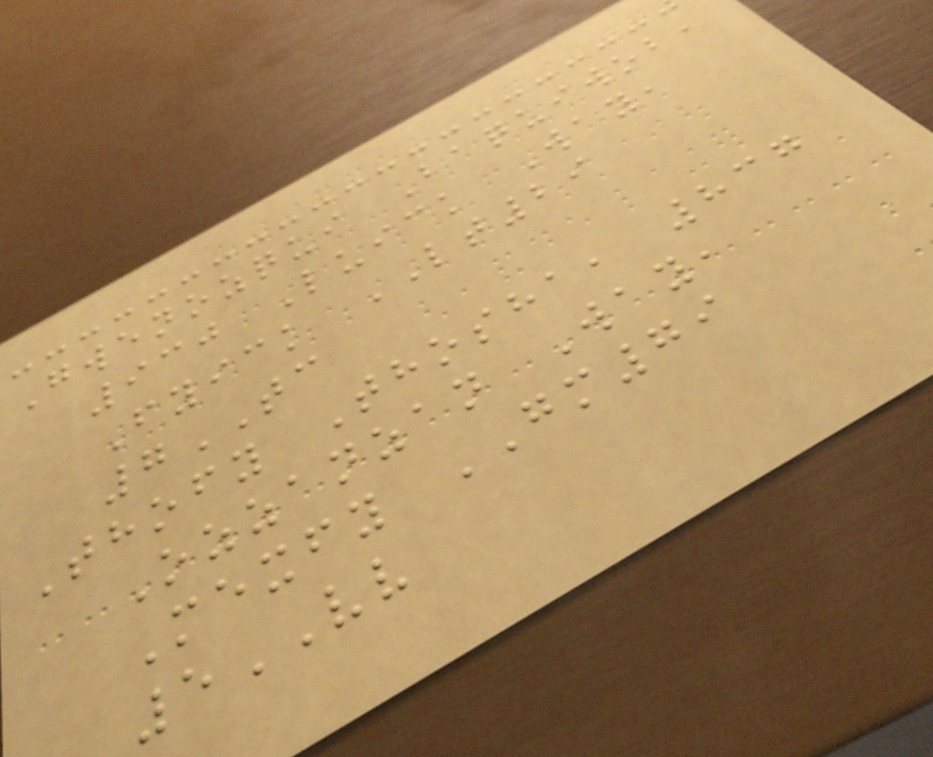Gwenozqui Baquiwob,
930 Luick Way,
Fyick LT29
7TC
Thofy Thosha, 837
Ozzanzan Way,
Mexfy GM79
5VV
